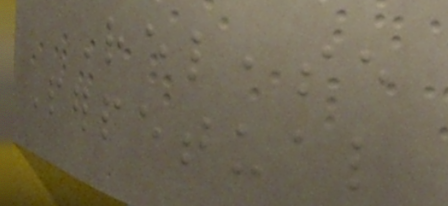Release
Perpetual
